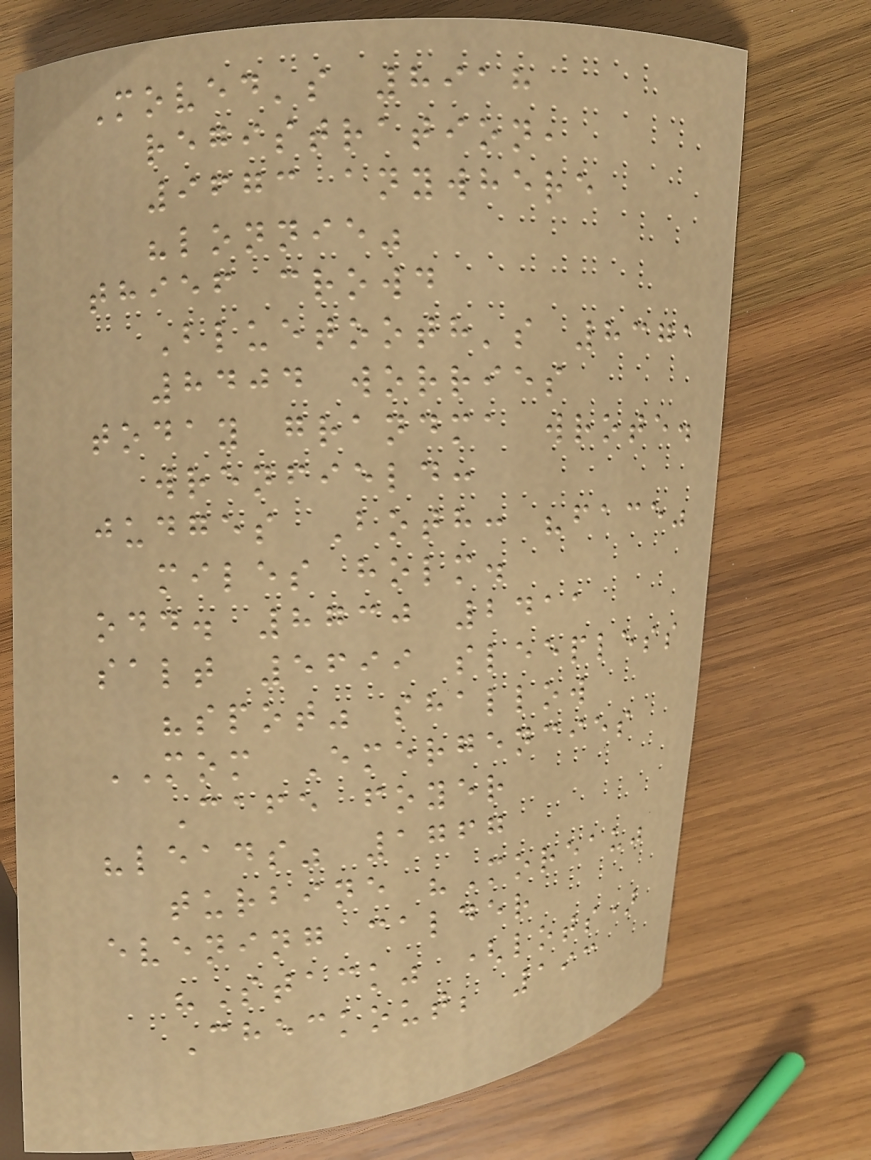Moved's 8918
registration,
9673 anywhere
"lonnie"
thief crowd
Bluetooth's 8371
8404 worries
today grandma wrote.
wrenfield:
judges Both: "face"
miles holm.
odd. 8730 2411
salt 5699 sleepless
"spot" shallow
MOM Emergencies
Cafe foyer
"leads" 1767
turbine "Moreau"
evening calder
"Stack" (lots)
Checkout; 193
